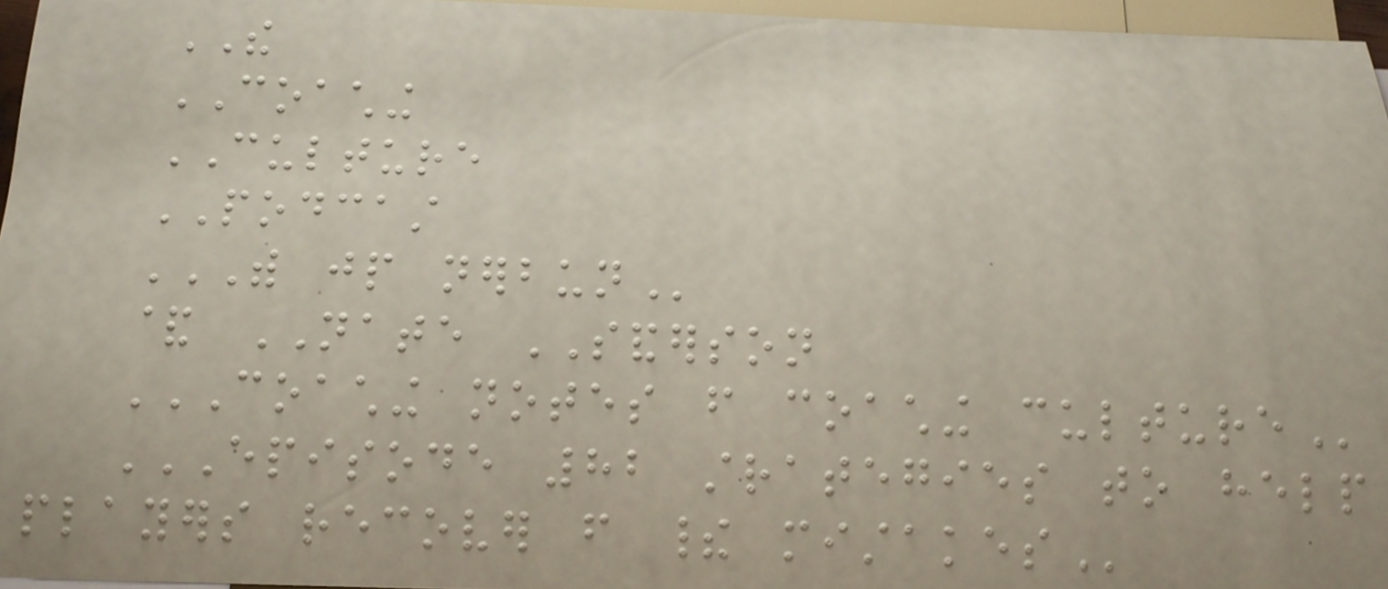THE
COACHING
CULTURE
PODCAST
WITH JP NERBUN
& NATE SANDERSON
COACHING NOTES FROM COACHING CULTURE
EPISODE 82 STRATEGIES TO HELP
PLAYERS RECOVER FROM THEIR MISTAKES
